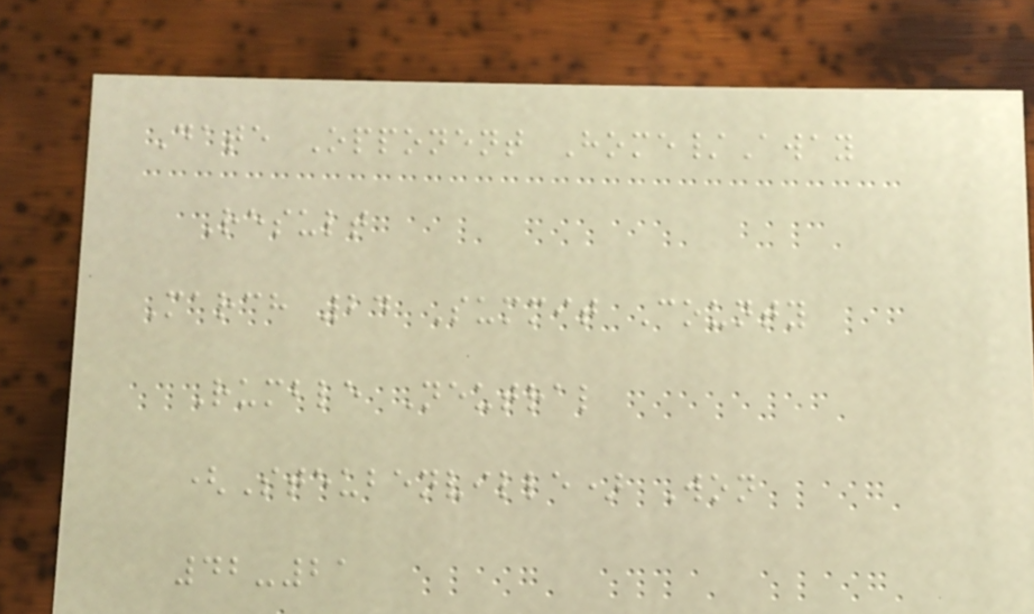Date Opponent Home/Away
Result
March 24 Summit County
Rumble Neutral
(Steubenville) Won
42-21
